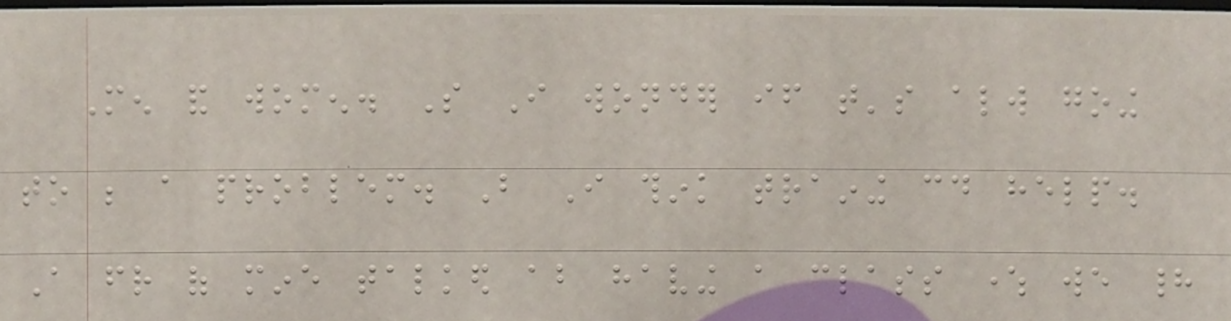Men and women. So I wonder if that's always going
to be a problem. But I think training could help.
A friend of mine talked about having a class where we had
